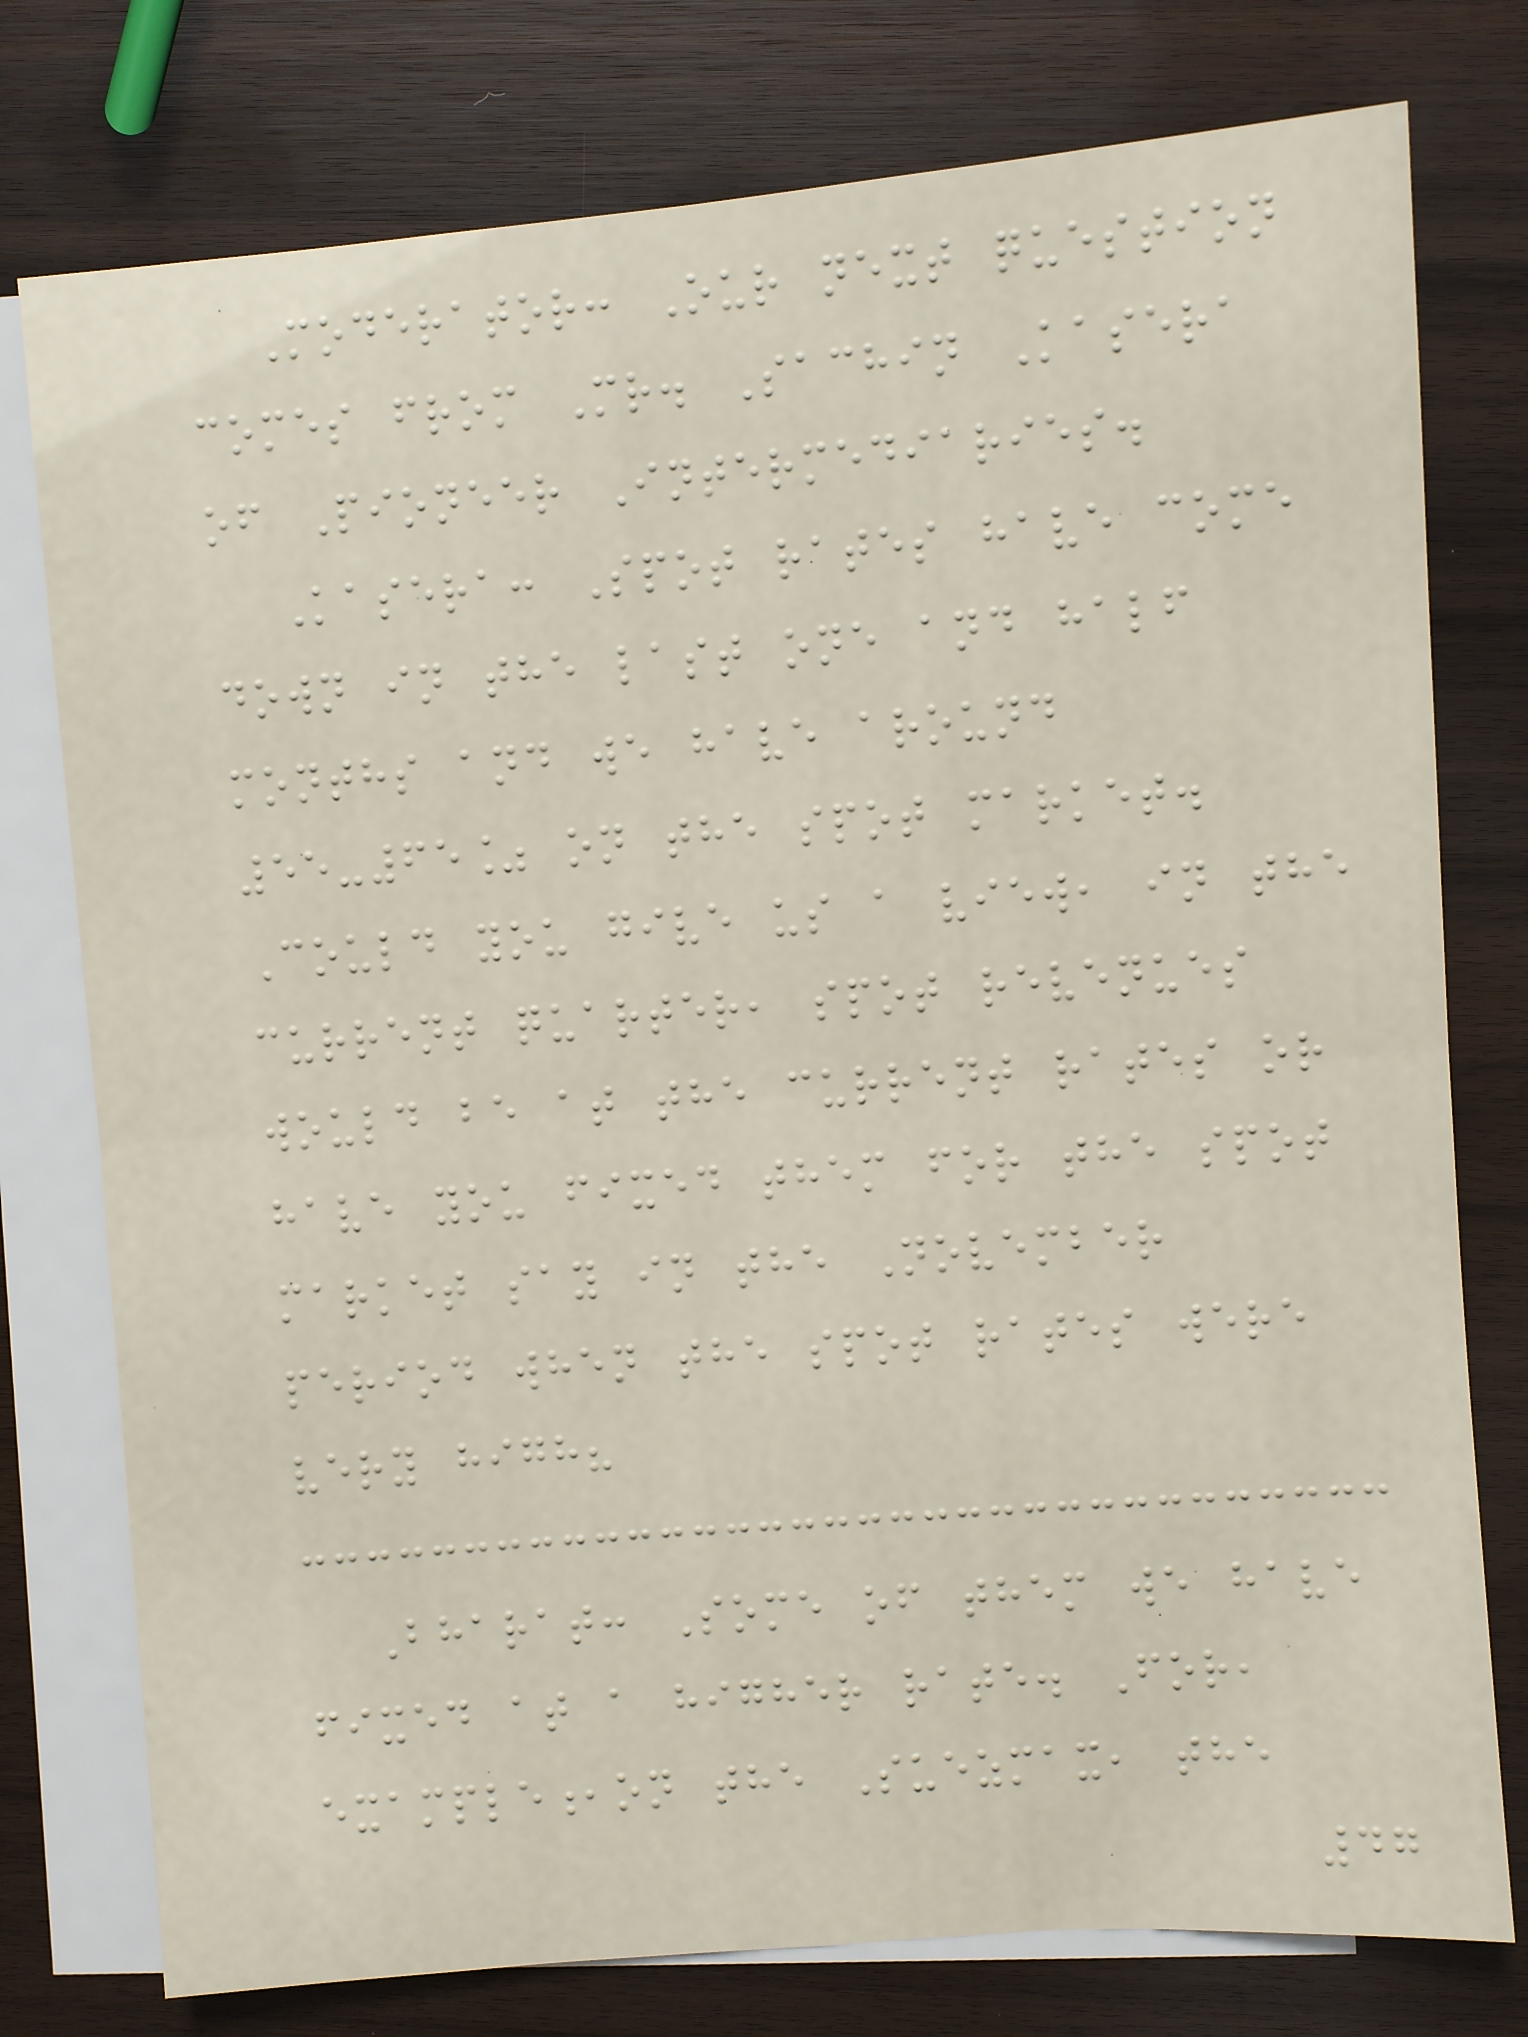Moderator: Our next question
comes from Mr. Sachin Kasera
of Pioneer Intermediaries.
Kasera: Spot rates have come
down in the last one and half
months and we have around
55-65% on the spot market.
Could you give us a view, in the
current quarter, spot revenues
would be at the current rates or
have you fixed them for the spot
market say in the November
period when the spot rates were
very high?
Bharat: Some of them we have
fixed at a higher rate. For,
example,on the Suezmax, the
47
